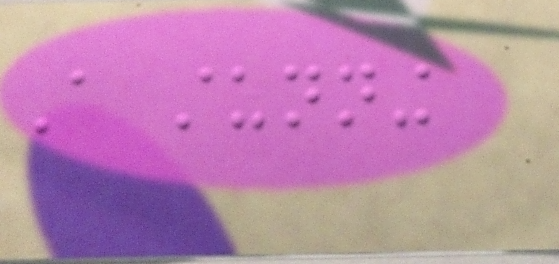A stunning
